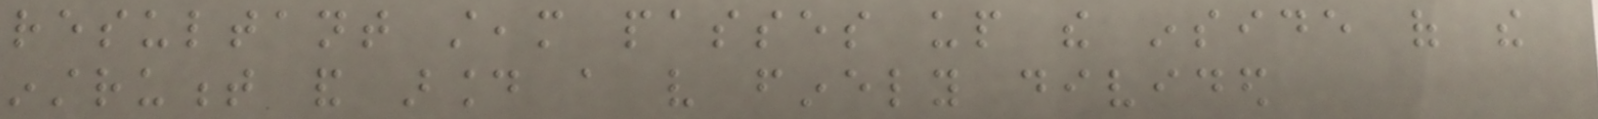resultant steam passes up the inside of the
instrument and around a very finely divided
